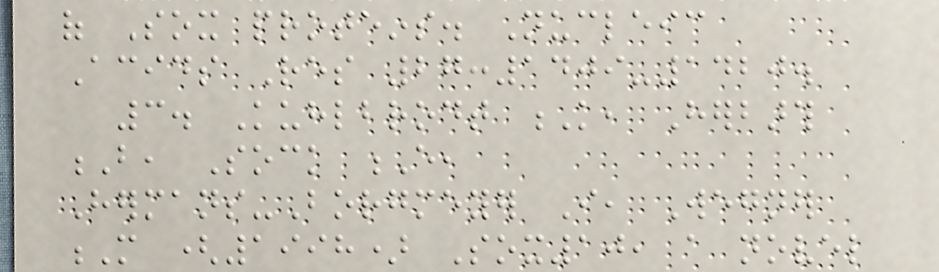of Sox proteins. Nucleic
Acids Res 27:1409-1420.
3. Kuhlbrodt K, Herbarth
B, Sock E,
Hermans-Borgmeyer I, Wegner
M (1998) Sox10, a novel
